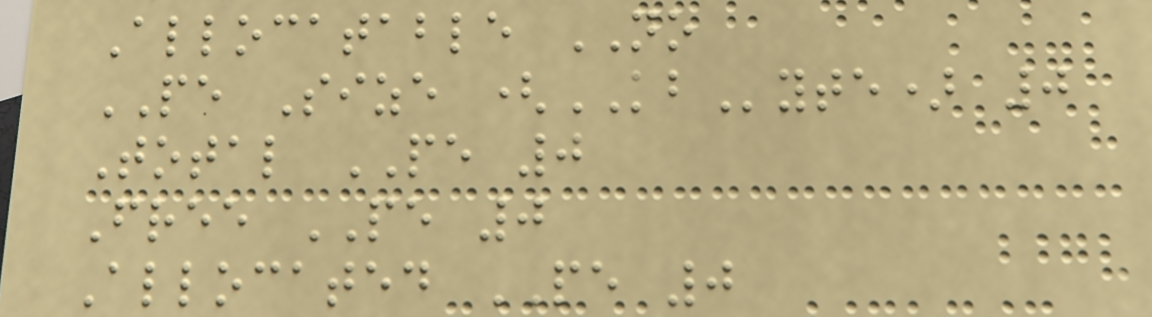Allocatable NO
PE Size (KByte) 0
Total PE 0
Free PE 0
Allocated PE 0
